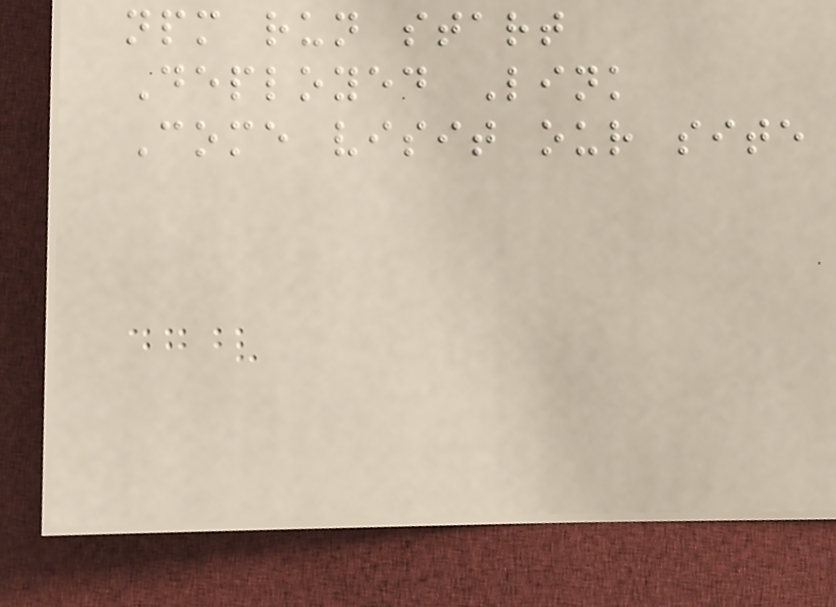npm run start
Deployed Link
Come visit our site
